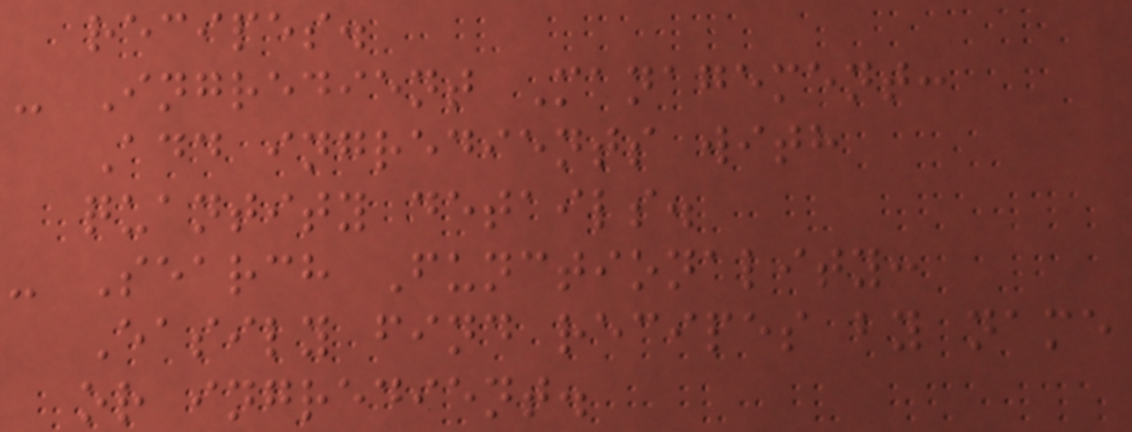recipes.
- Ingredient Management:
Add ingredients with
quantity details.
- Search Functionality:
Easily find recipes by name
or ingredient.
